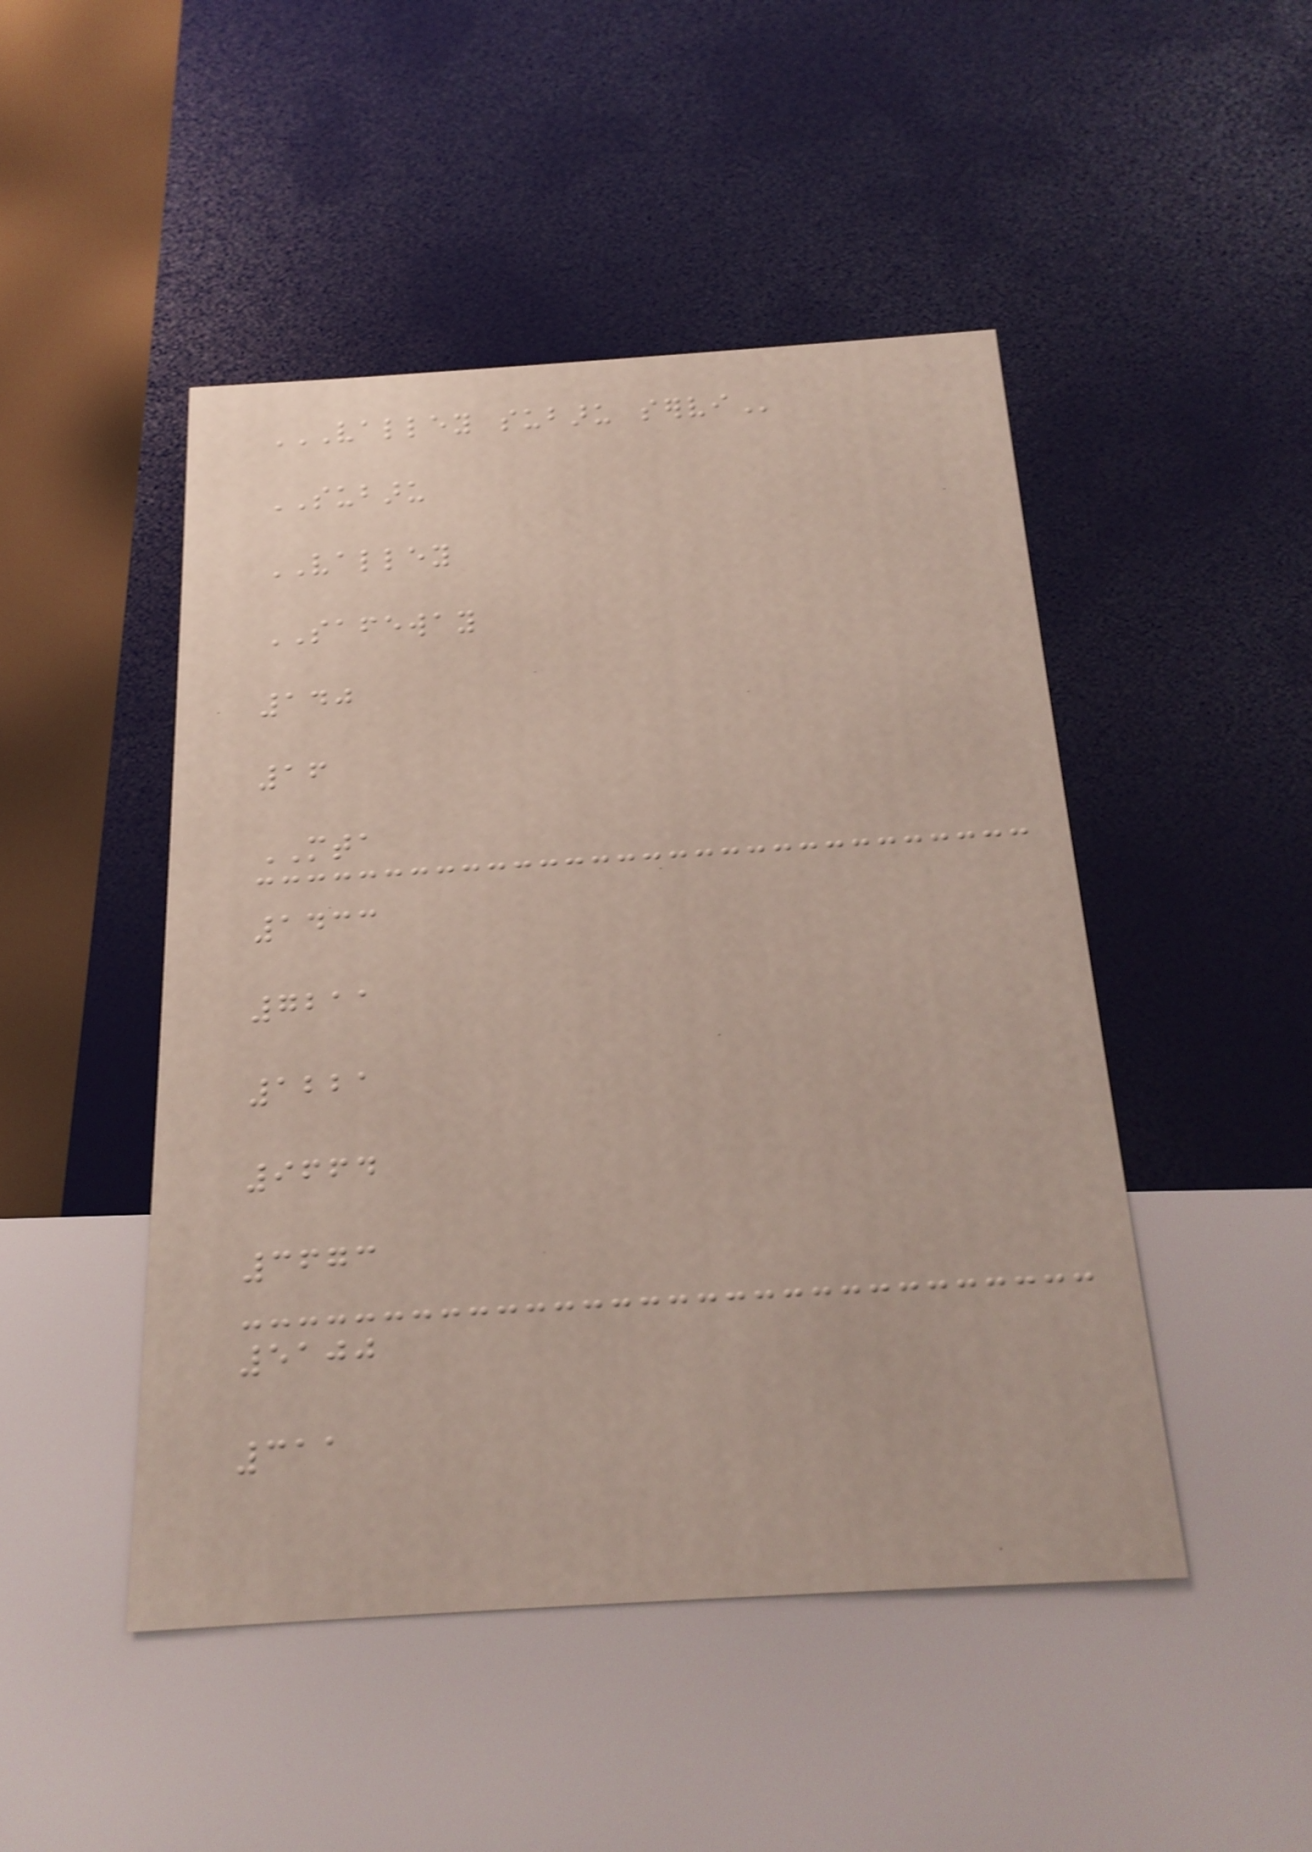VALLEY SUBARU SERVI
SUBARU
VALLEY
SAFEWAY
140
16
MTA
1433
7211
1221
9664
3673
5100
311
